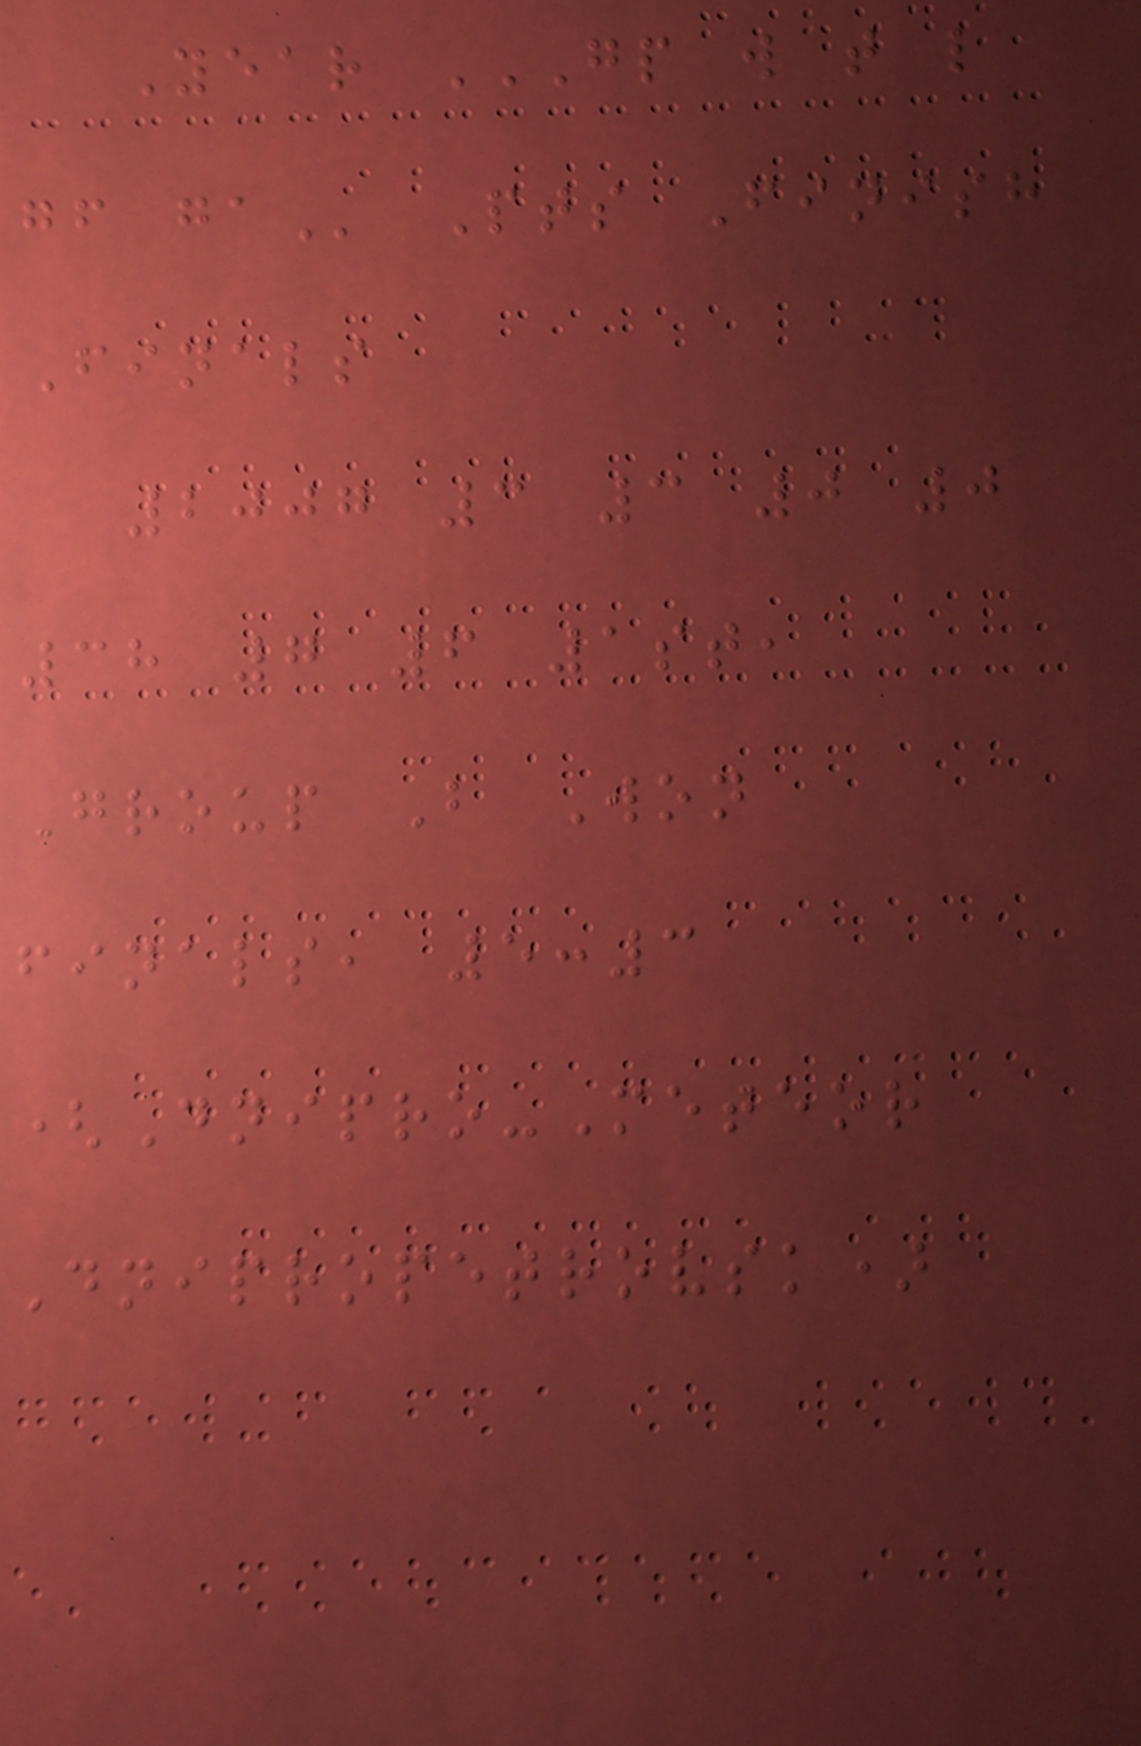Year GP W T L
GF GA Pts Finish
Finals
2007 3 3 0 0
38 7 6 1st,
Group B Won
finals, 5:3
(Dnipro-Meteor
Dnipropetrovsk)
